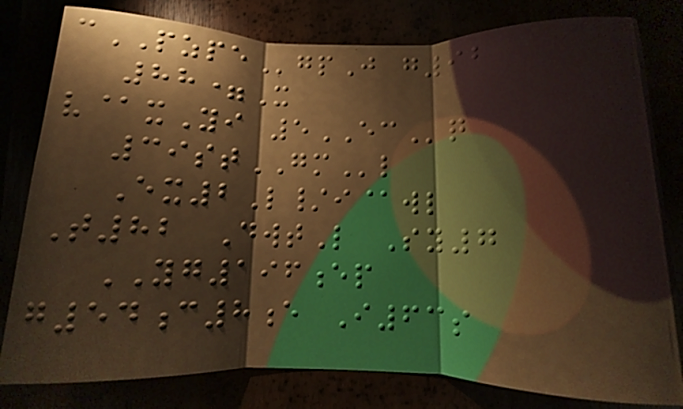cPZPEgpJ g92
88=X
v@xYi 5ECq
39stGMl
Ex2L/i@wl
T82 DwtL Sy7
YG196ep
g54c8e I63s
